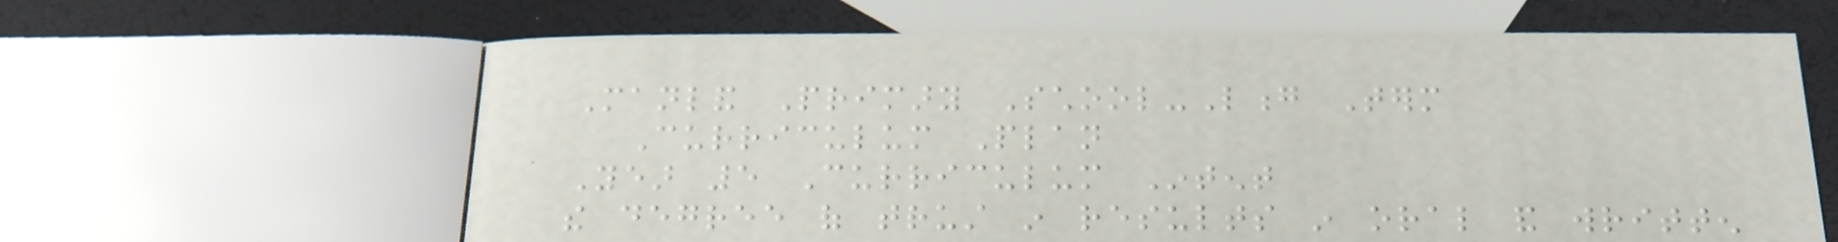Manland Primary School-Long Term
Curriculum Plan
Year 5 Curriculum Intent
the degree of trust in results in oral and written
